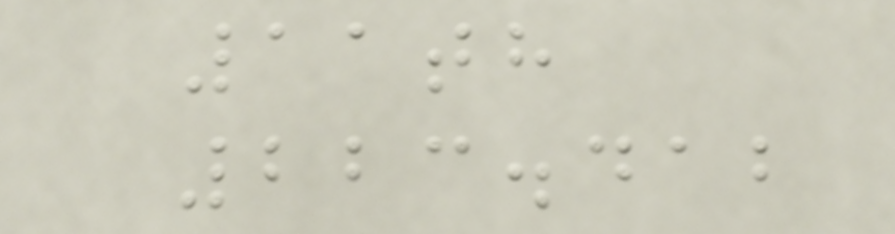11th
223.412
